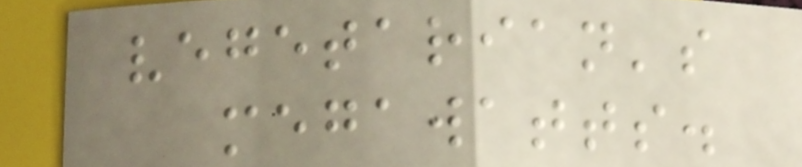vegetarian's
megawatts.
